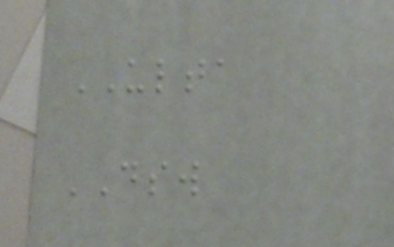ULTA
DSW
